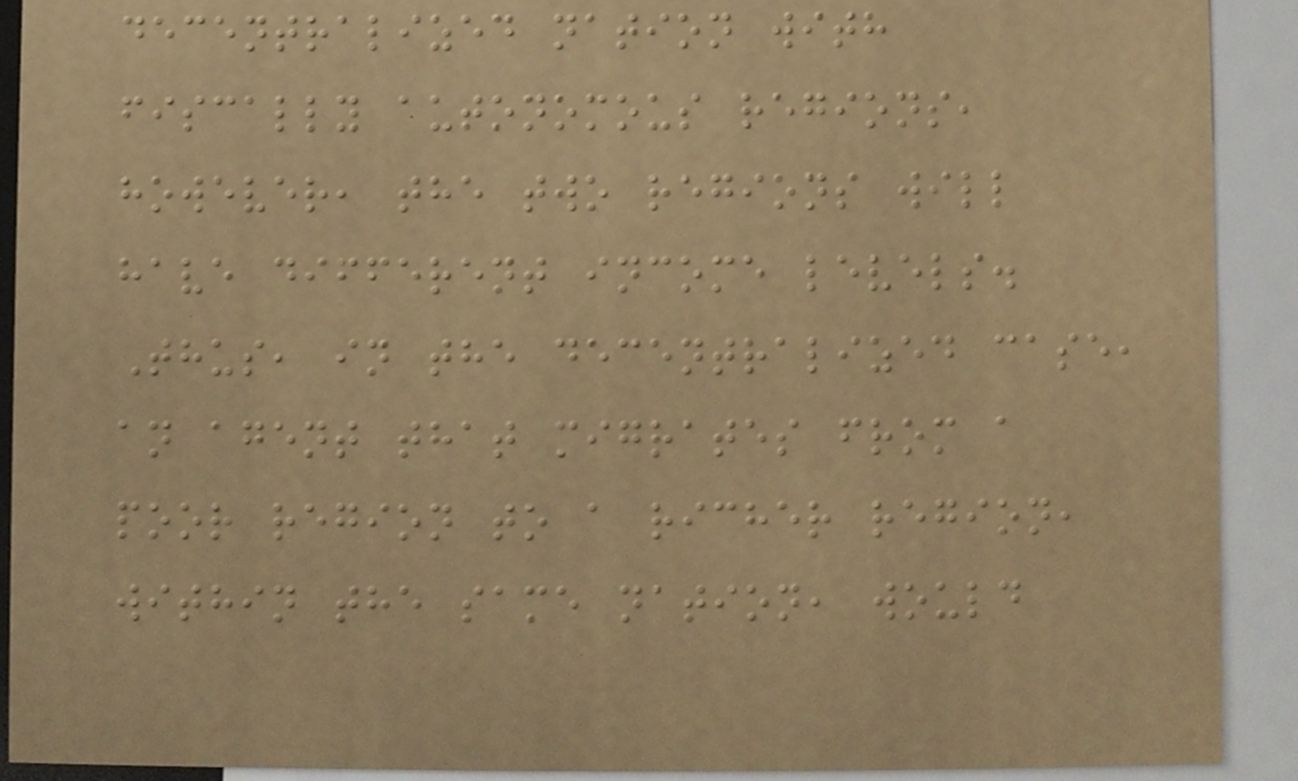decentralized nation with
fiscally autonomous regions,
however, the two regions will
have different income levels.
Thus, in the decentralized case,
an agent that migrates from a
poor region to a richer region,
within the same nation, would
